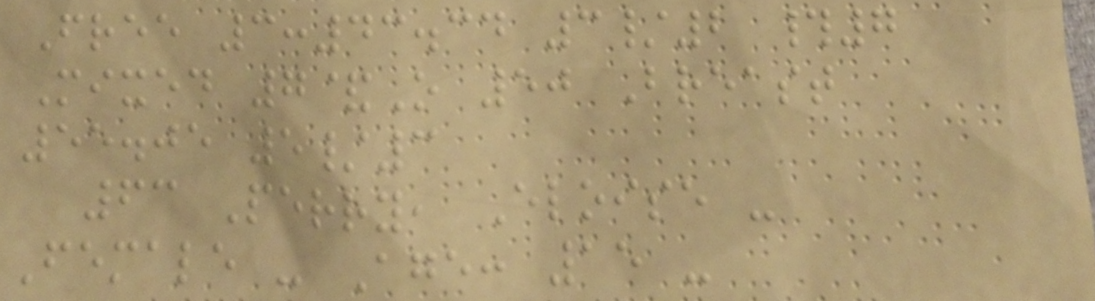Free 3:43.34 3/2 #7
Mixed 7&O 50 Breast
55.05 5/3
63 Perry, Eloise -
Female - Age: 15 -
